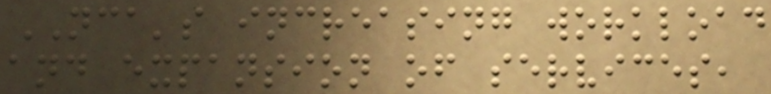NCA's increasing workload
and expansion of services,
